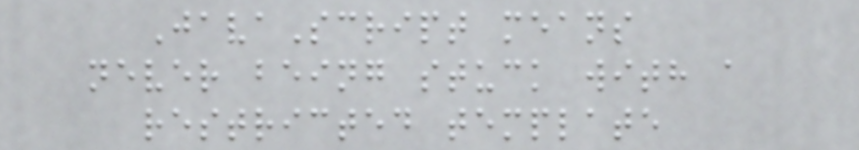JavaScript means
never being stuck with a
restricted template
